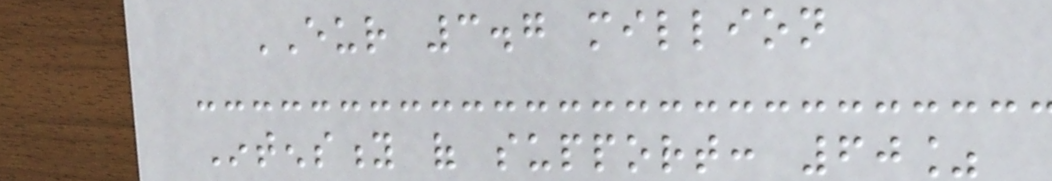EUR 3.7 million
Intensity of support: 60%
